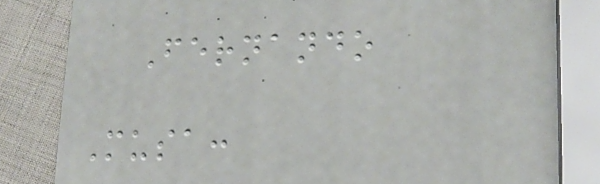Fernando
Musa:
